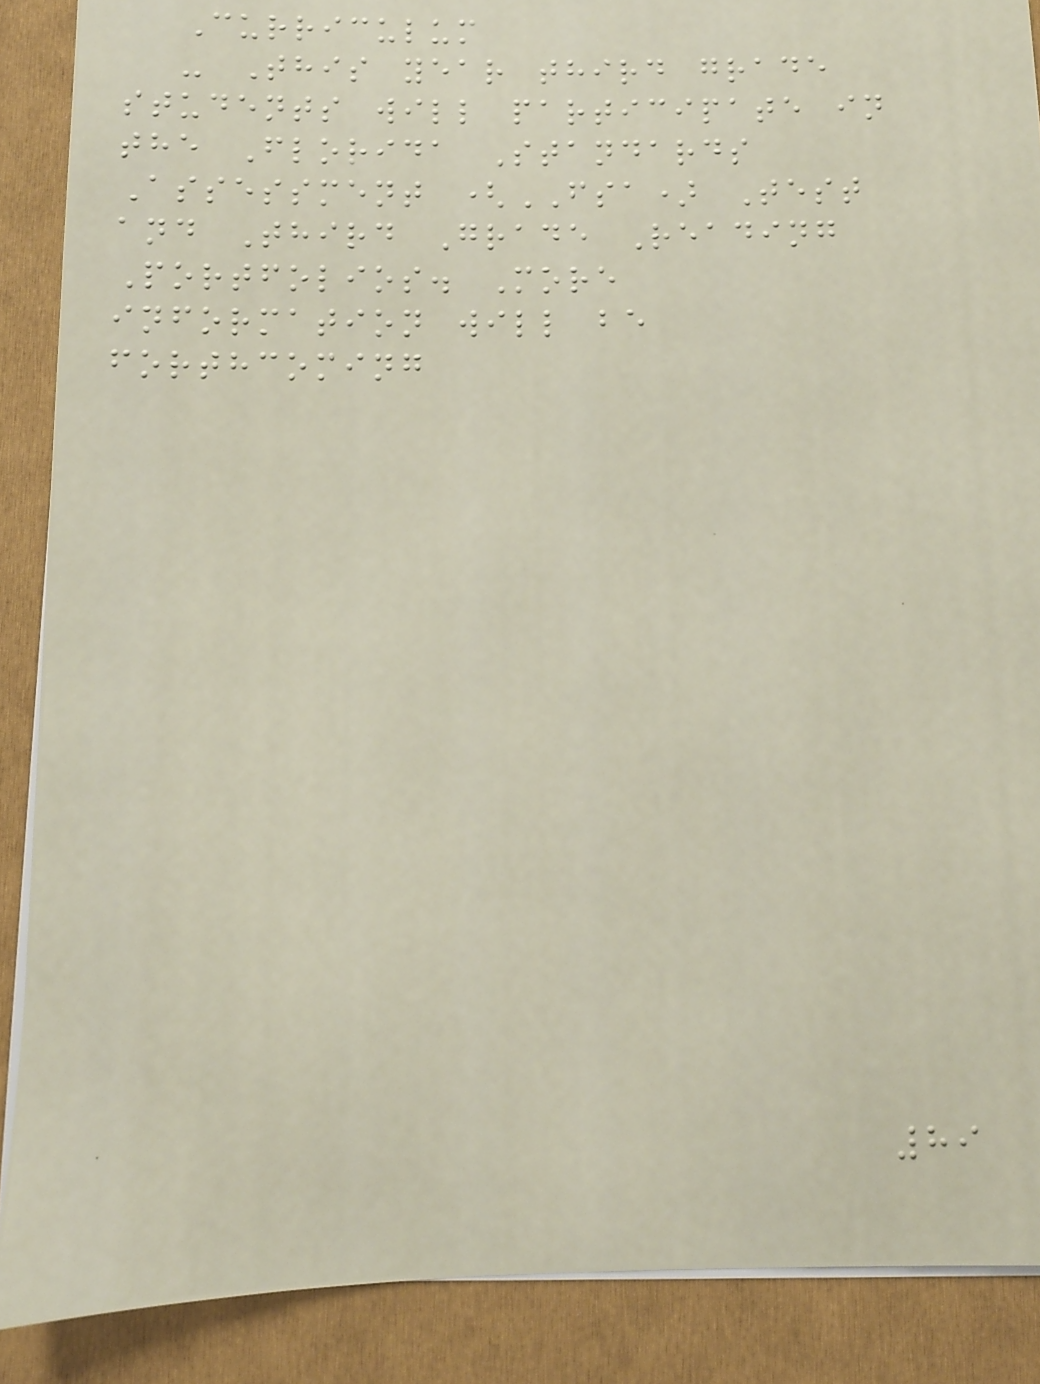Curriculum
- This year third grade
students will participate in
the Florida Standards
Assessment (FSA) Test
and Third Grade Reading
Portfolios. More
information will be
forthcoming
89
